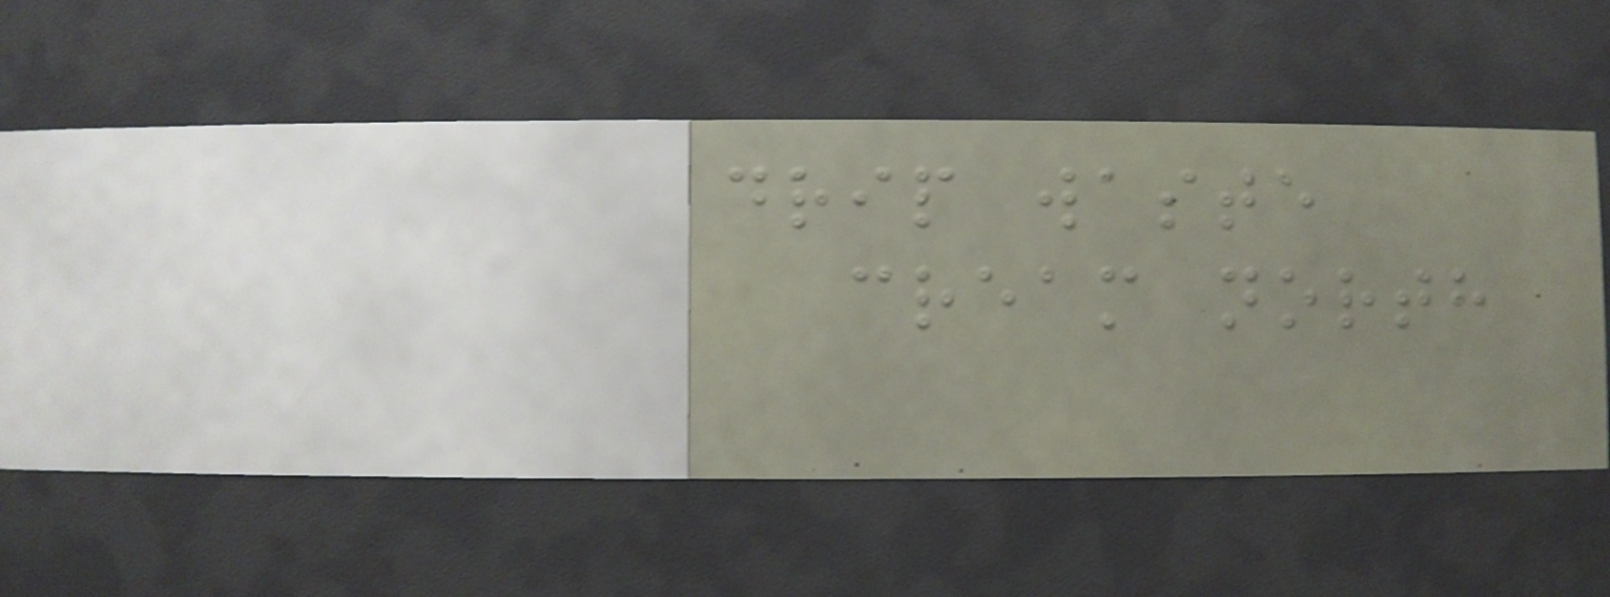drip waste
cream north
